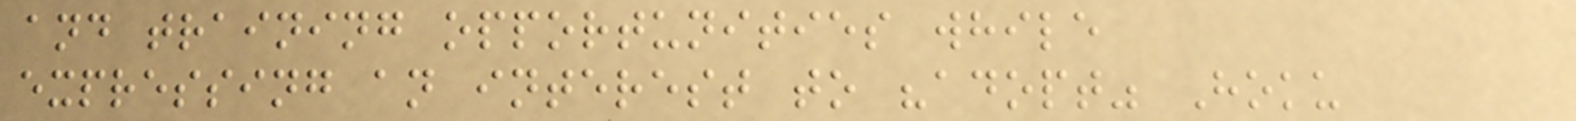and training opportunities while
expressing an interest to "adopt" Hoku
